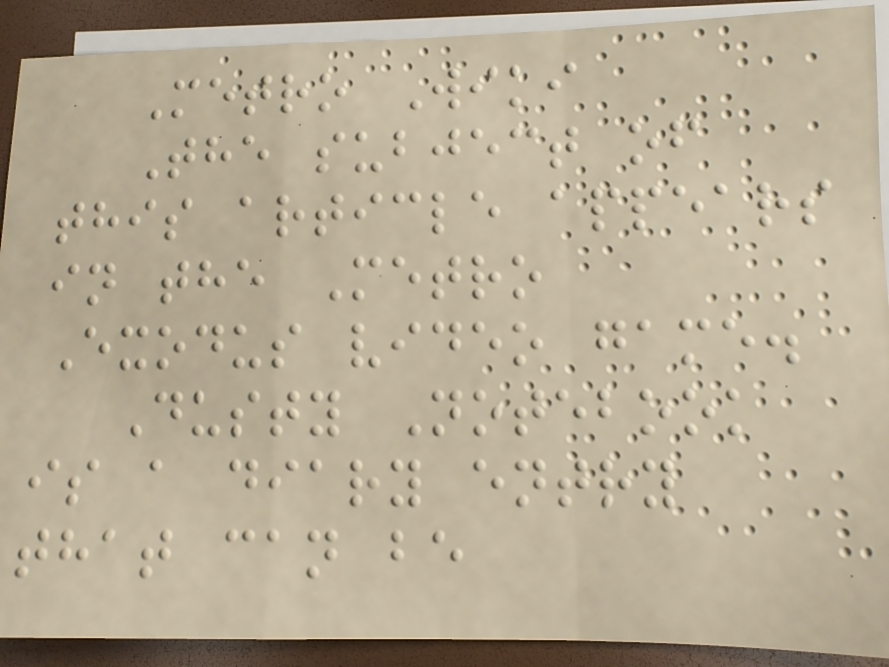Metro Wiki
The subject of
this article appears
in the Metro
Exodus video game.
Dusty Notebook
is a diary entry
that can be
